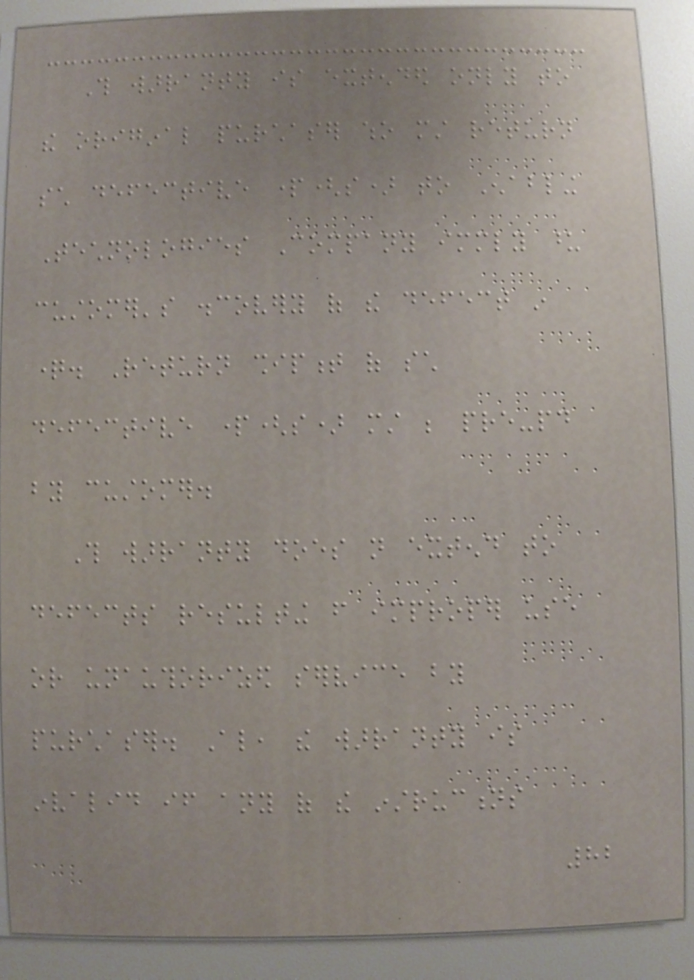This warranty is extended only to
the original purchaser who must return
such defective part(s) to Enabling
Technologies Company immediately upon
customer's discovery of the defect in
question. Return shipment of such
defective part(s) must be pre-paid
by customer.
This warranty does not extend to
defects resulting from improper use
or unauthorized service by
purchaser. Also, the warranty is
invalid if any of the instructions
82
